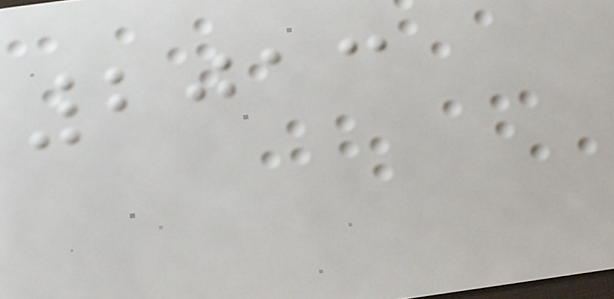2013
